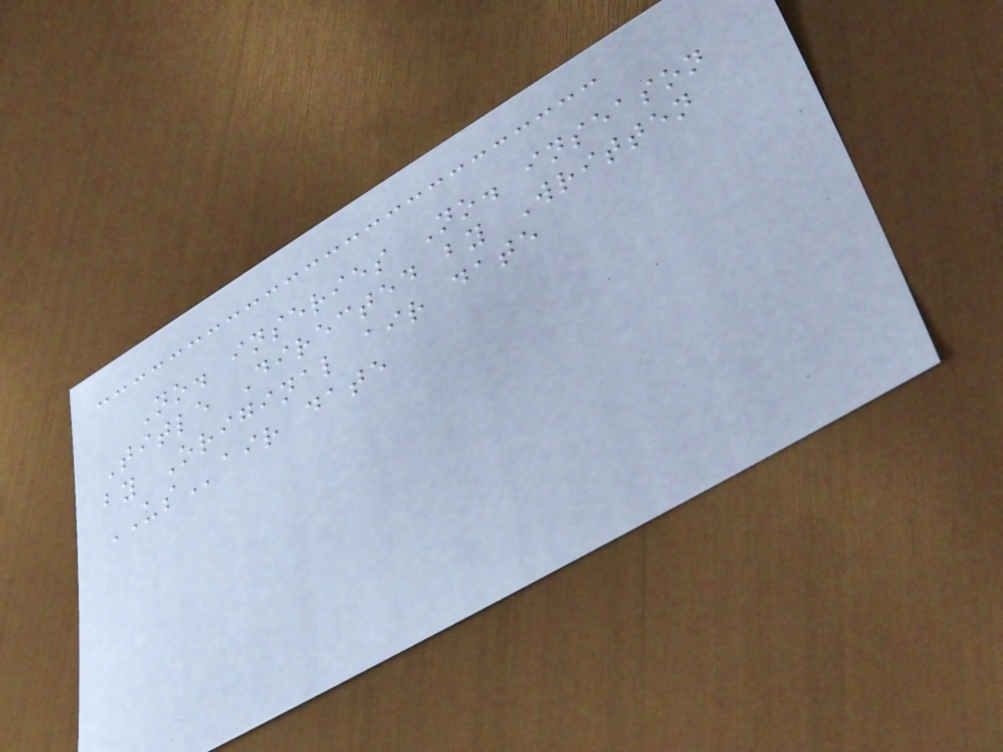No. inseries No. inseason
Title Directed by Written
by Original air date
USair date
